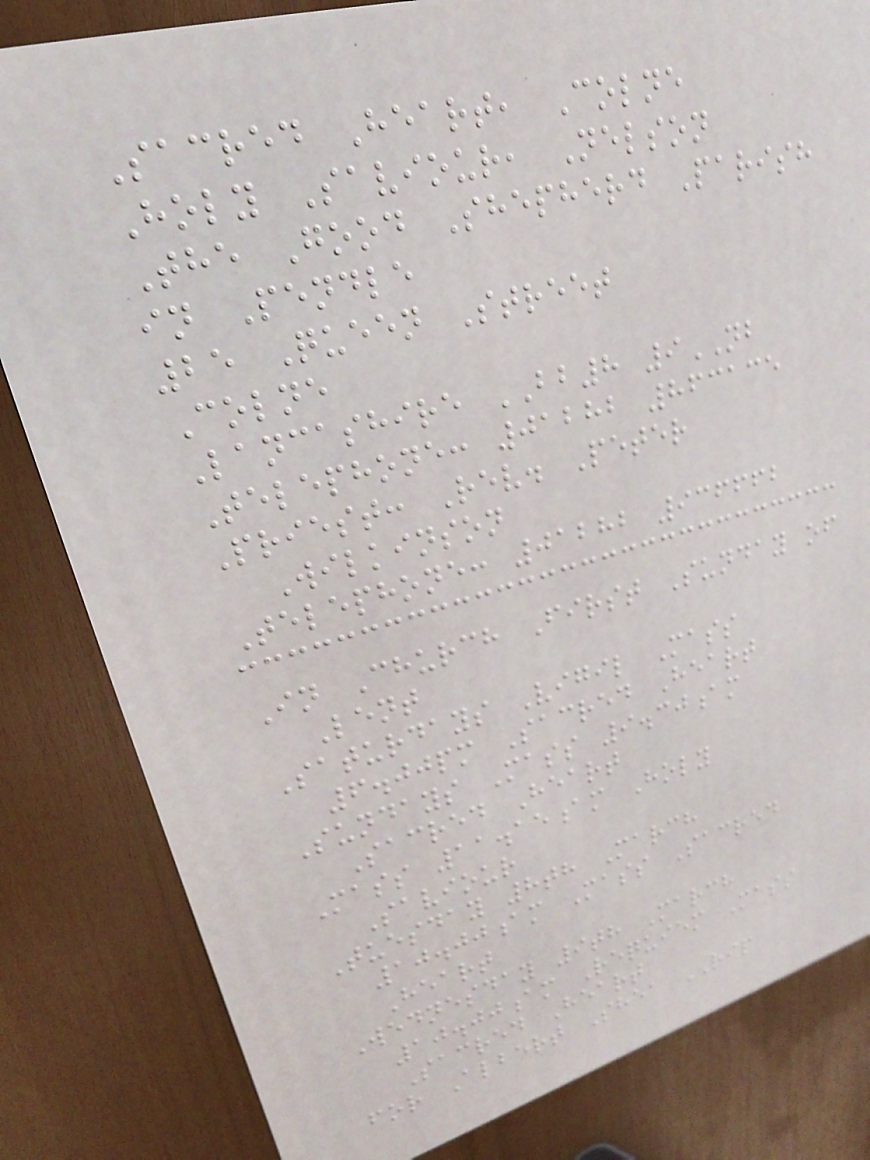Sacred Heart, Colne
Holy Saviour, Nelson
The Good Shepherd Parish
in Pendle
25 Queen Street
Colne
Lancashire BB8 9NB
Telephone: 01282 863135
Priest: Rev. Peter
Wilkinson
Telephone: 01282 936662
In Church First Sunday of
Lent
Saturdays Vigil Mass
6.00pm Sacred Heart
Sundays Mass 9.30am
Sacred Heart
Mass 11.15am Holy
Saviour
Tuesday 8th March
10.00am Mass Sacred
Heart
Wednesday 9th March
10.00am Requiem Mass
Sacred Heart
for Albert Shea RIP
